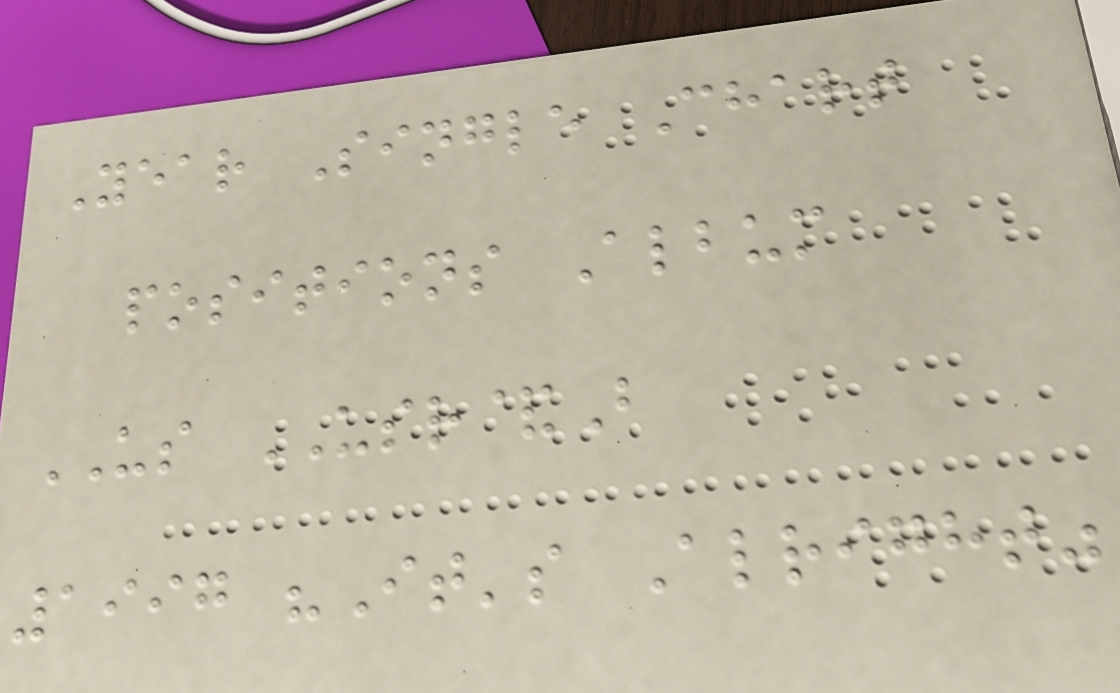Year Single Chart
positions Album
US USR&B
1997 "It's Alright"
